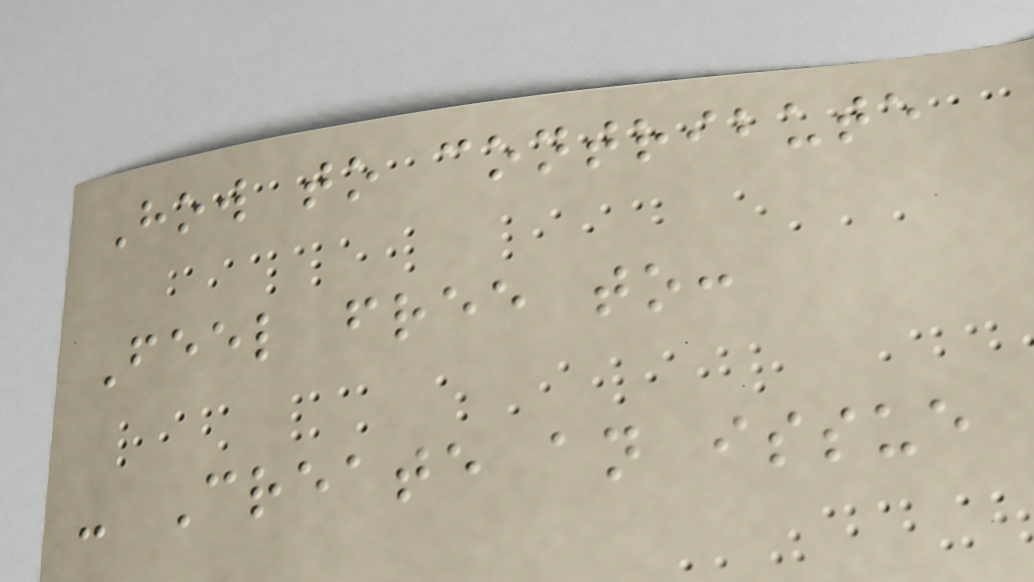How to contribute
Feel free to:
- Create an issue
